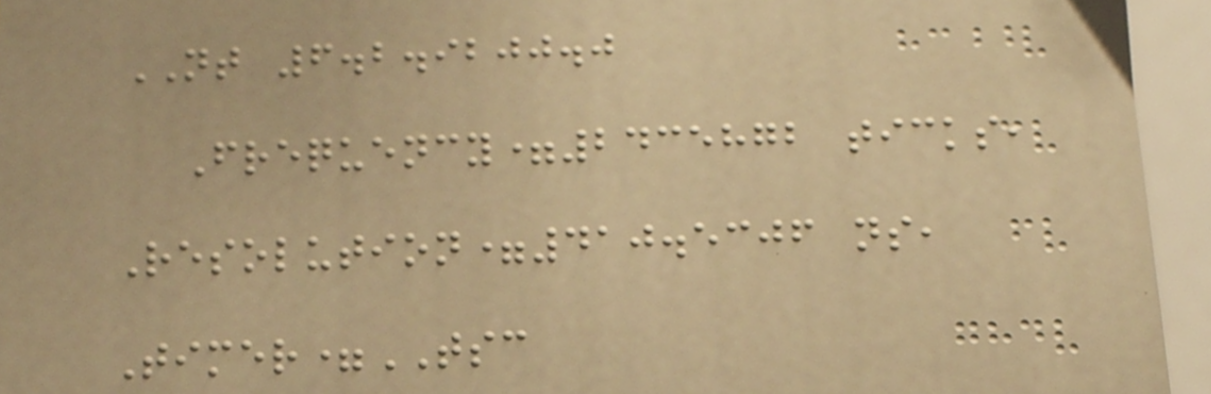NT 6.2.9200.0
Frequency=2435872 ticks,
Resolution=410.5306 ns,
Timer=TSC
